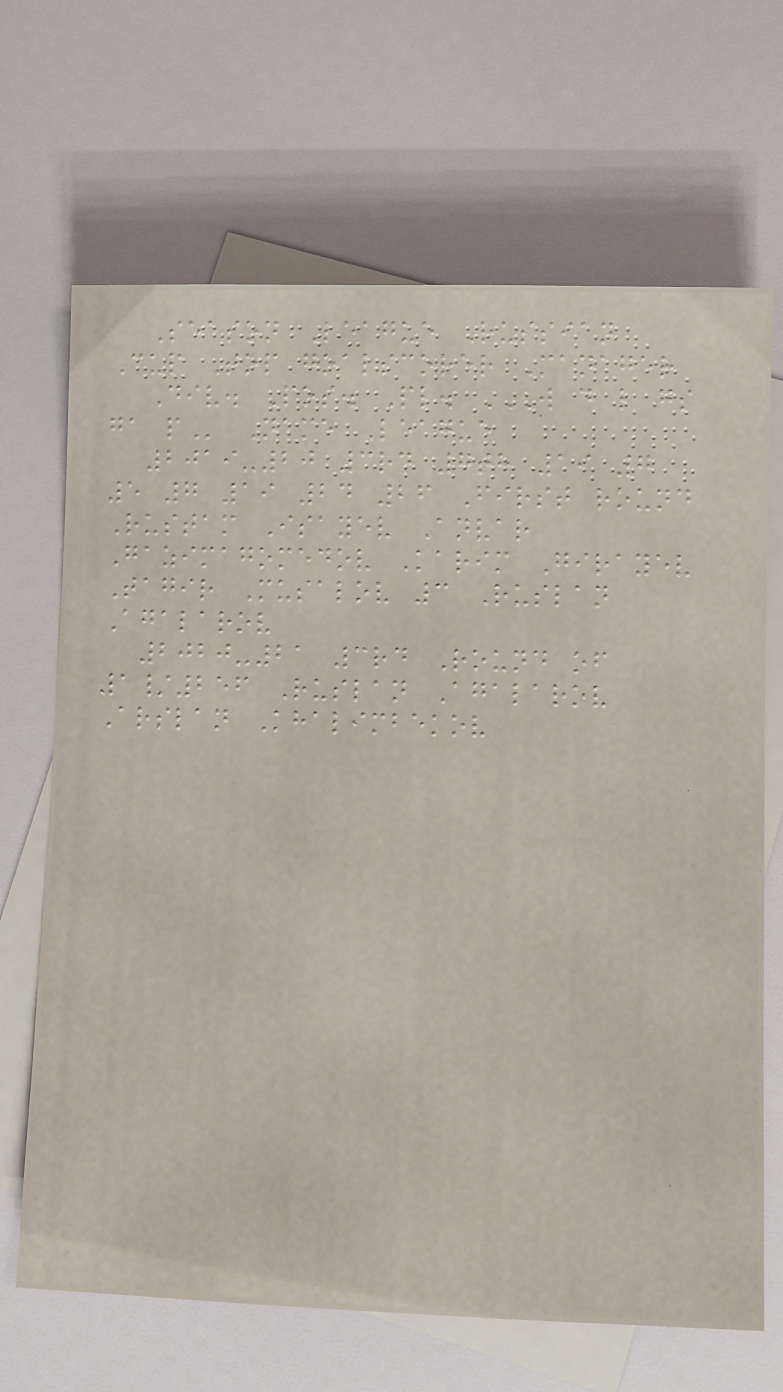Season League Russian
Cup Top goalscorer Manager
Div. Pos. Pl. W D L GS
GA P Name League
2019-20 3rd 7th 19 7
5 7 19 24 26 First round
Rustam Isayev Anvar
Gazimagomedov Karim Girayev
Tagir Musalov 3 Ruslan
Agalarov
2020-21 3rd Round of
1/256 Ruslan Agalarov
Arslan Khalimbekov
